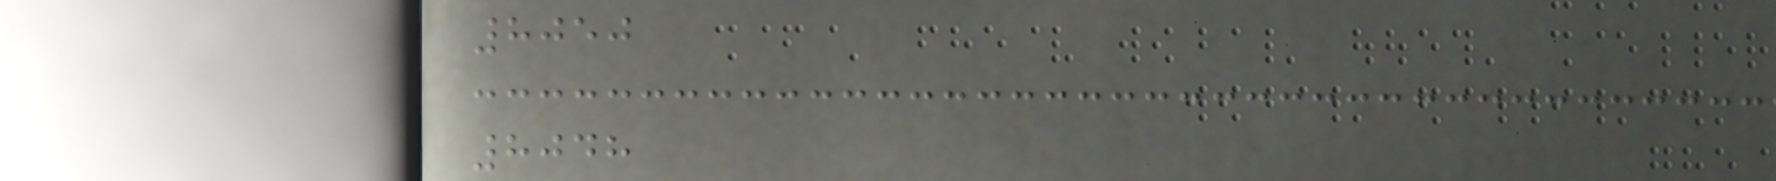8050
8048
